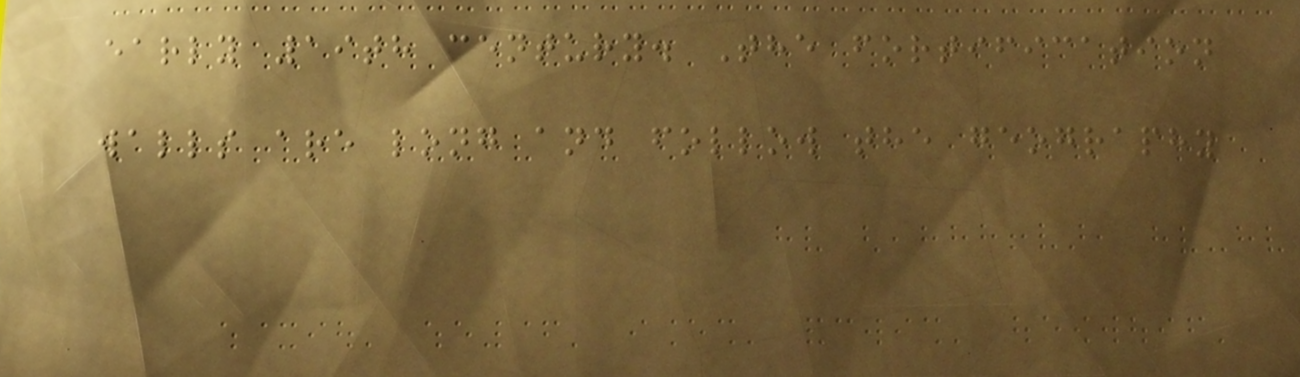early 19th century. The fortification
walls are long and follow the geography
